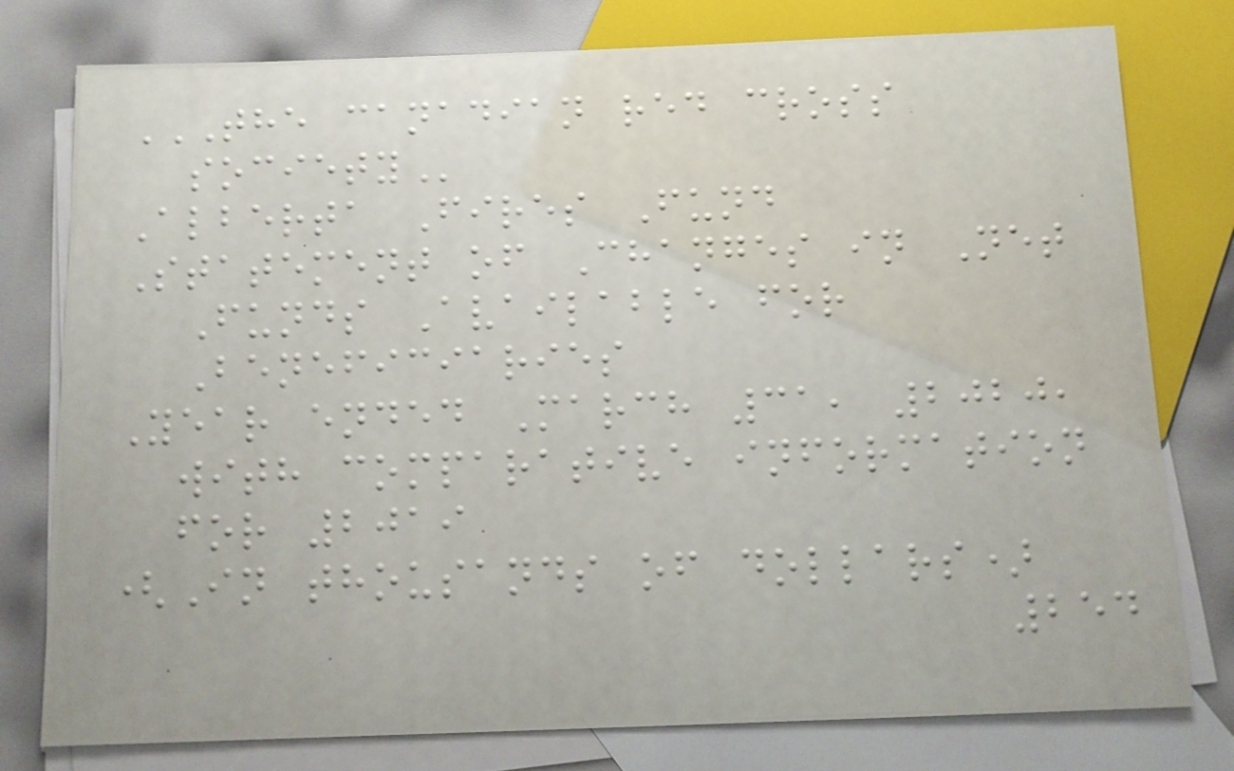THE CANADIAN RED CROSS
SOCIETY
Alberta Fires Fund
Statement of Changes in Net
Funds Available for
Beneficiaries
Year ended March 31, 2020,
with comparative information
for 2019
(In thousands of dollars)
254
